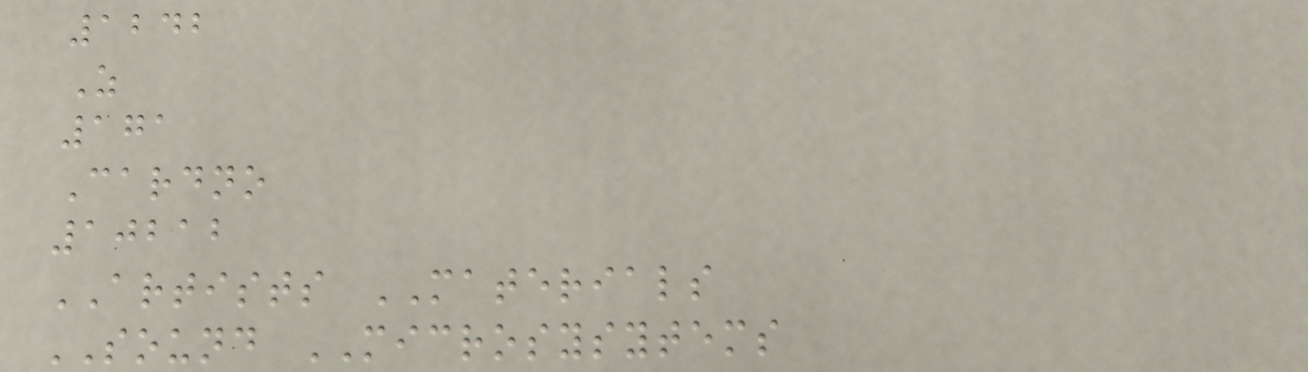1242
Z
171
Cardno
10212
ARTISTS MATERIALS
SOUND MICROSYSYTEMS
